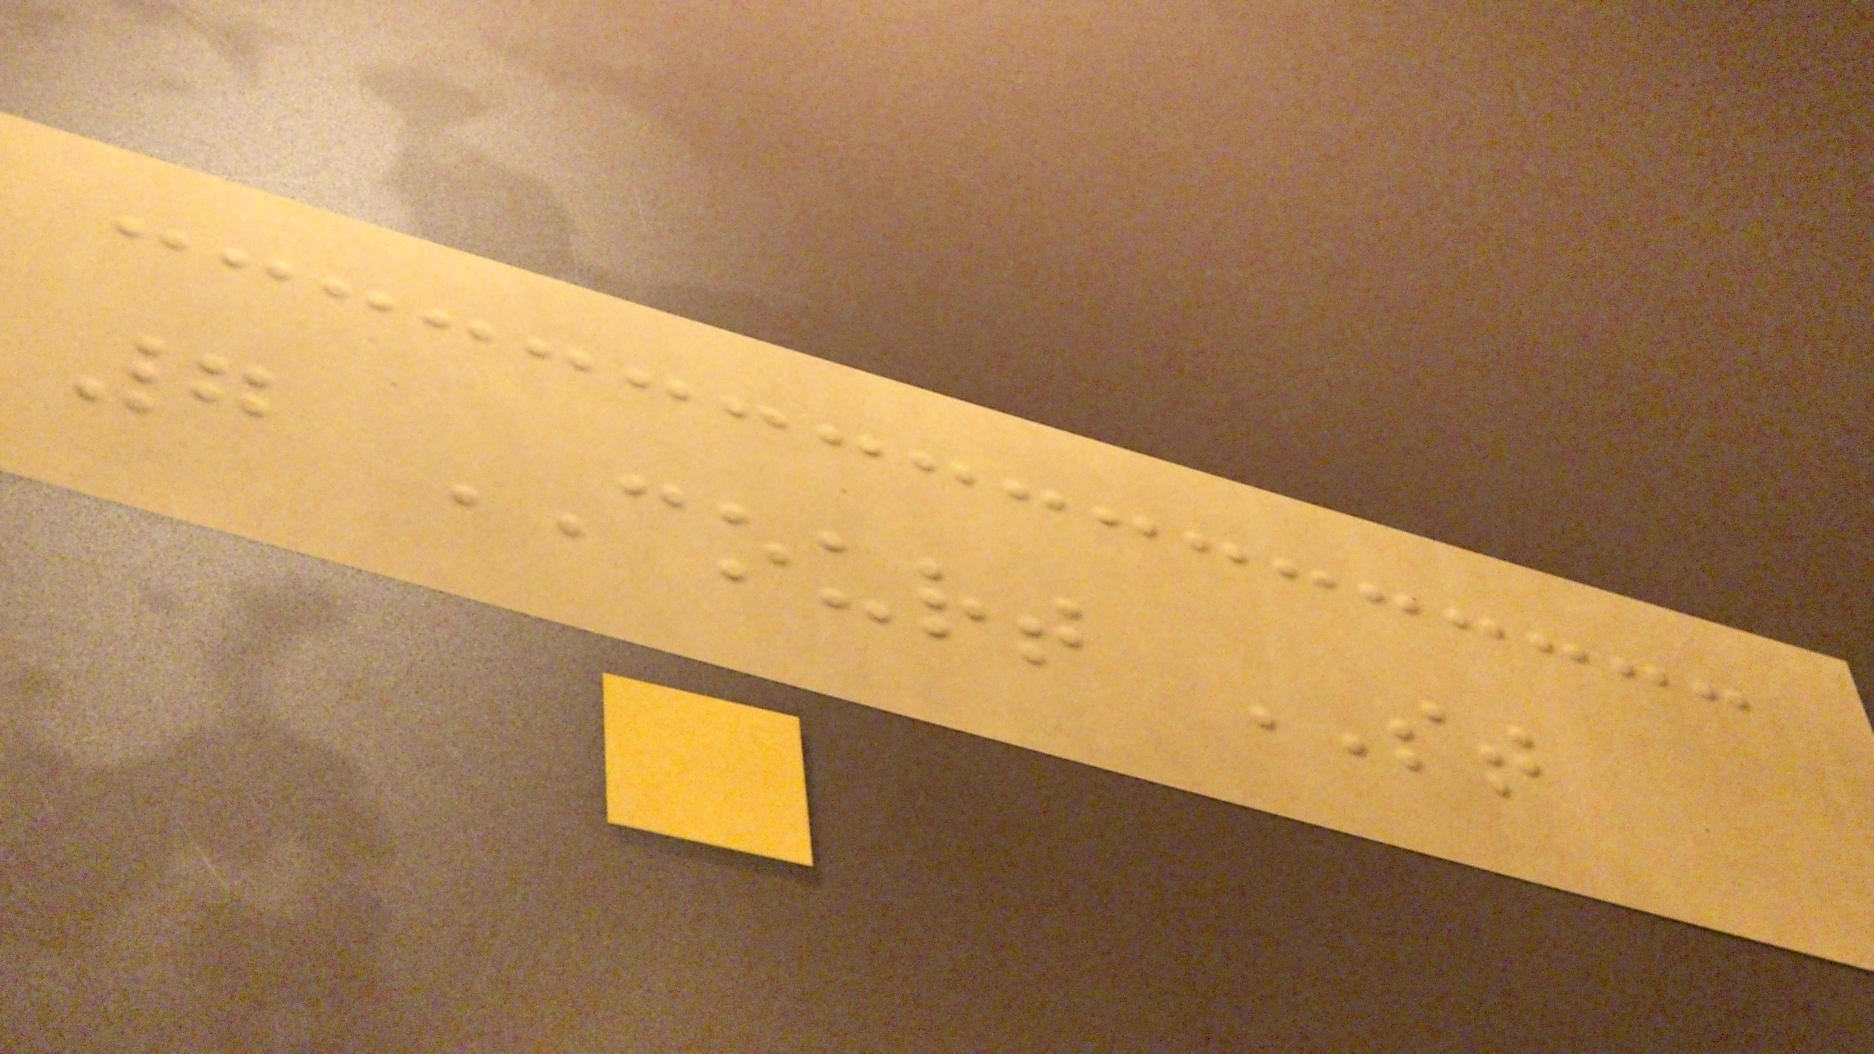7 COURT ST
